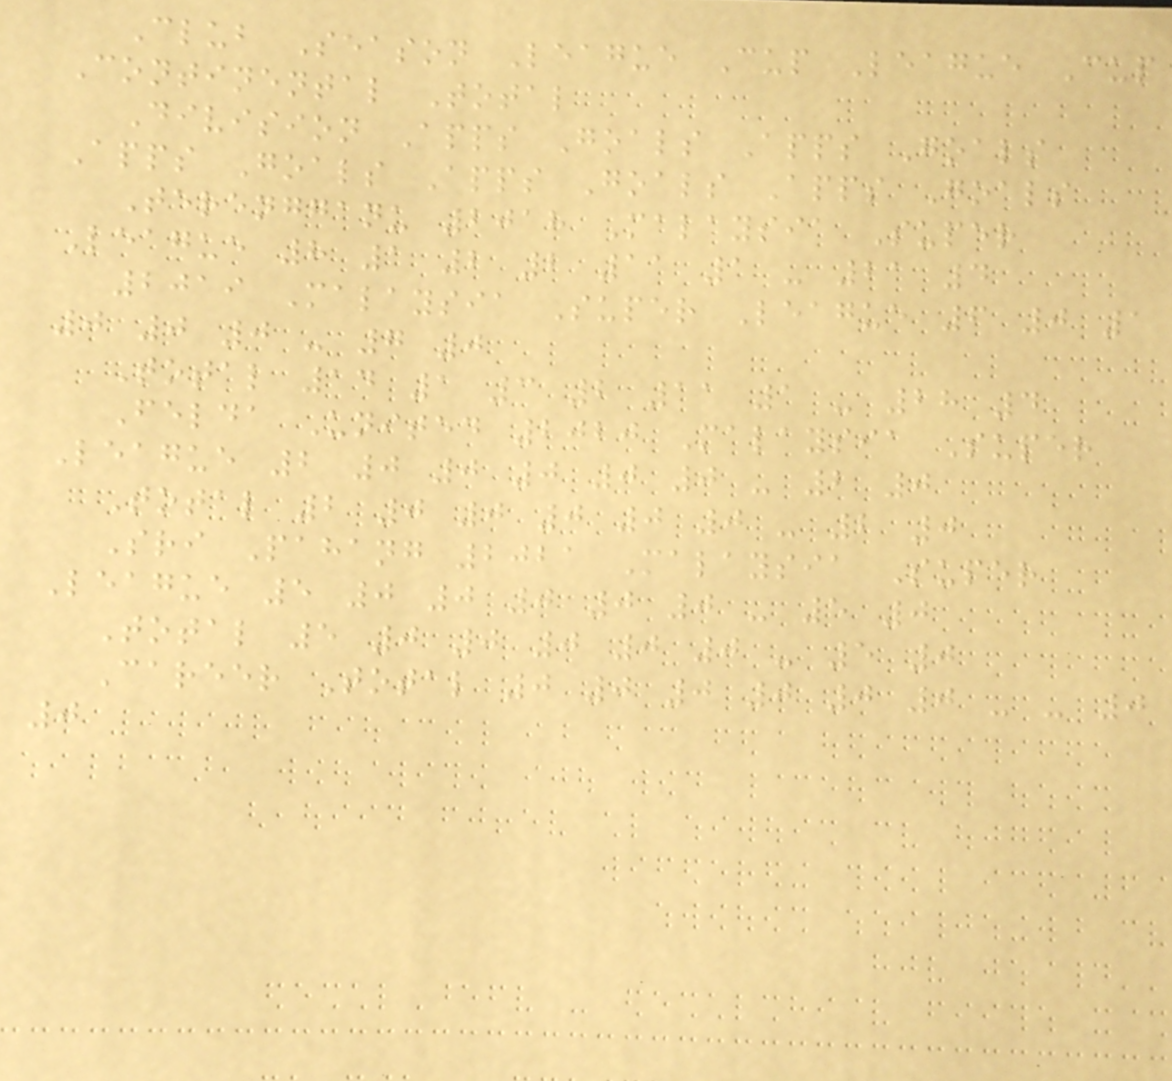Club Season League Cup League Cup
Continental Total
Division Apps Goals Apps Goals
Apps Goals Apps Goals Apps Goals
Terengganu 2018 Malaysia Super
League 8 1 2 2 11 1 - 21 4
2019 Malaysia Super League 6 0 1
0 0 0 - 7 0
Total 14 1 3 2 11 1 - 28 4
Felda United 2020 Malaysia Super
League 2 0 0 0 0 0 - 2 0
Total 2 0 0 0 0 0 - 2 0
Sri Pahang 2021 Malaysia Super
League 5 0 0 0 0 0 - 5 0
Total 5 0 0 0 0 0 - 5 0
Career Total 0 0 0 0 0 0 - - 0
0
